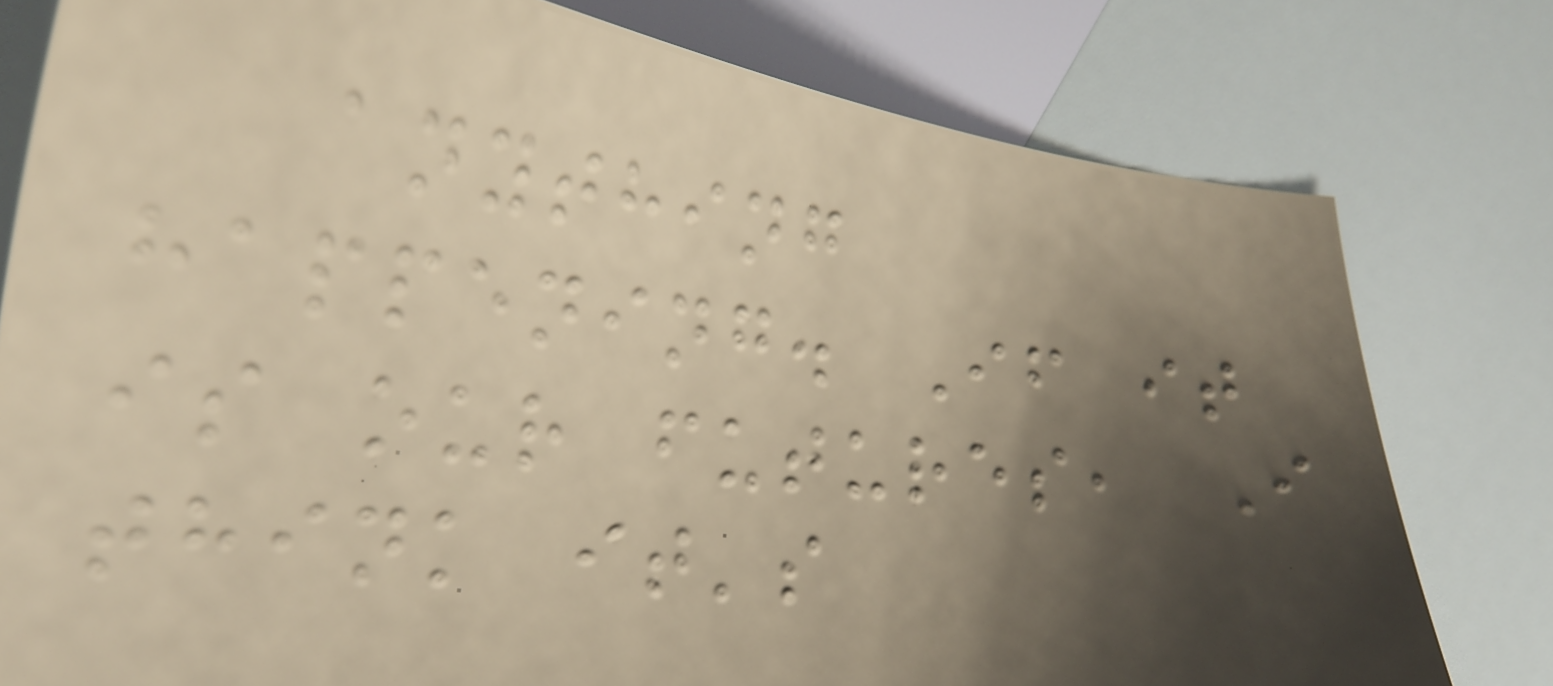anything
happening. If it
is our futures, I
think it's
